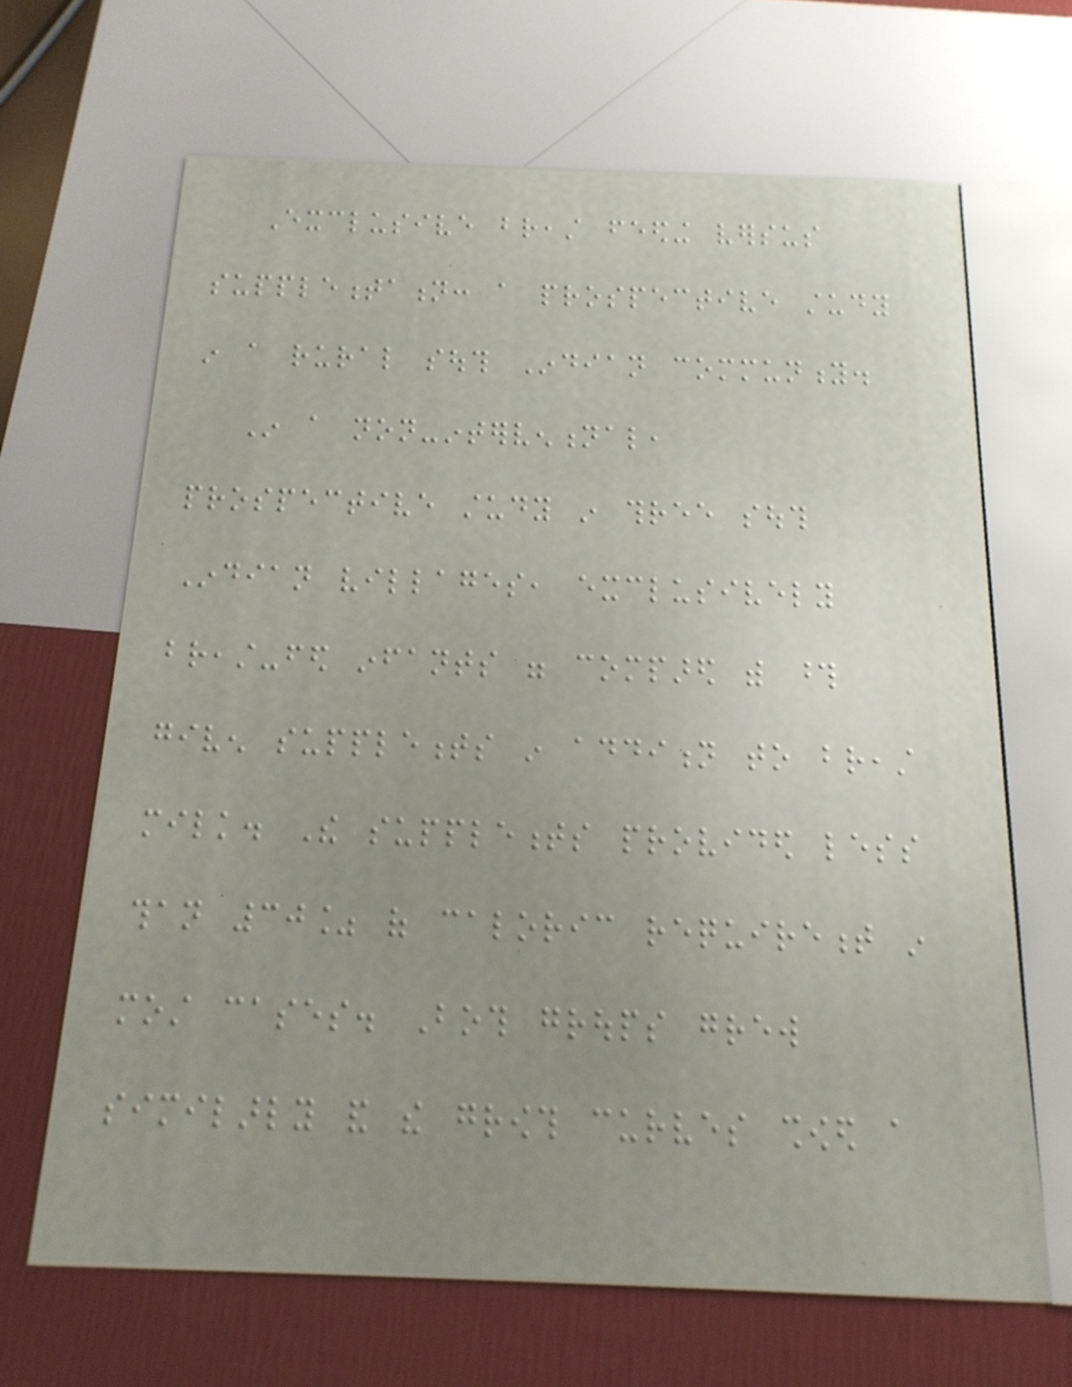Exclusive breast feeding versus
supplementation: a prospective study
in a rural south Indian community.
In a non-interventional,
prospective study in three south
Indian villages, exclusively
breast-fed infants were compared with those
given supplements in addition to breast
milk. The supplements provided less
than 30% of caloric requirement in
most cases. Both groups grew
similarly and the growth curves showed a
